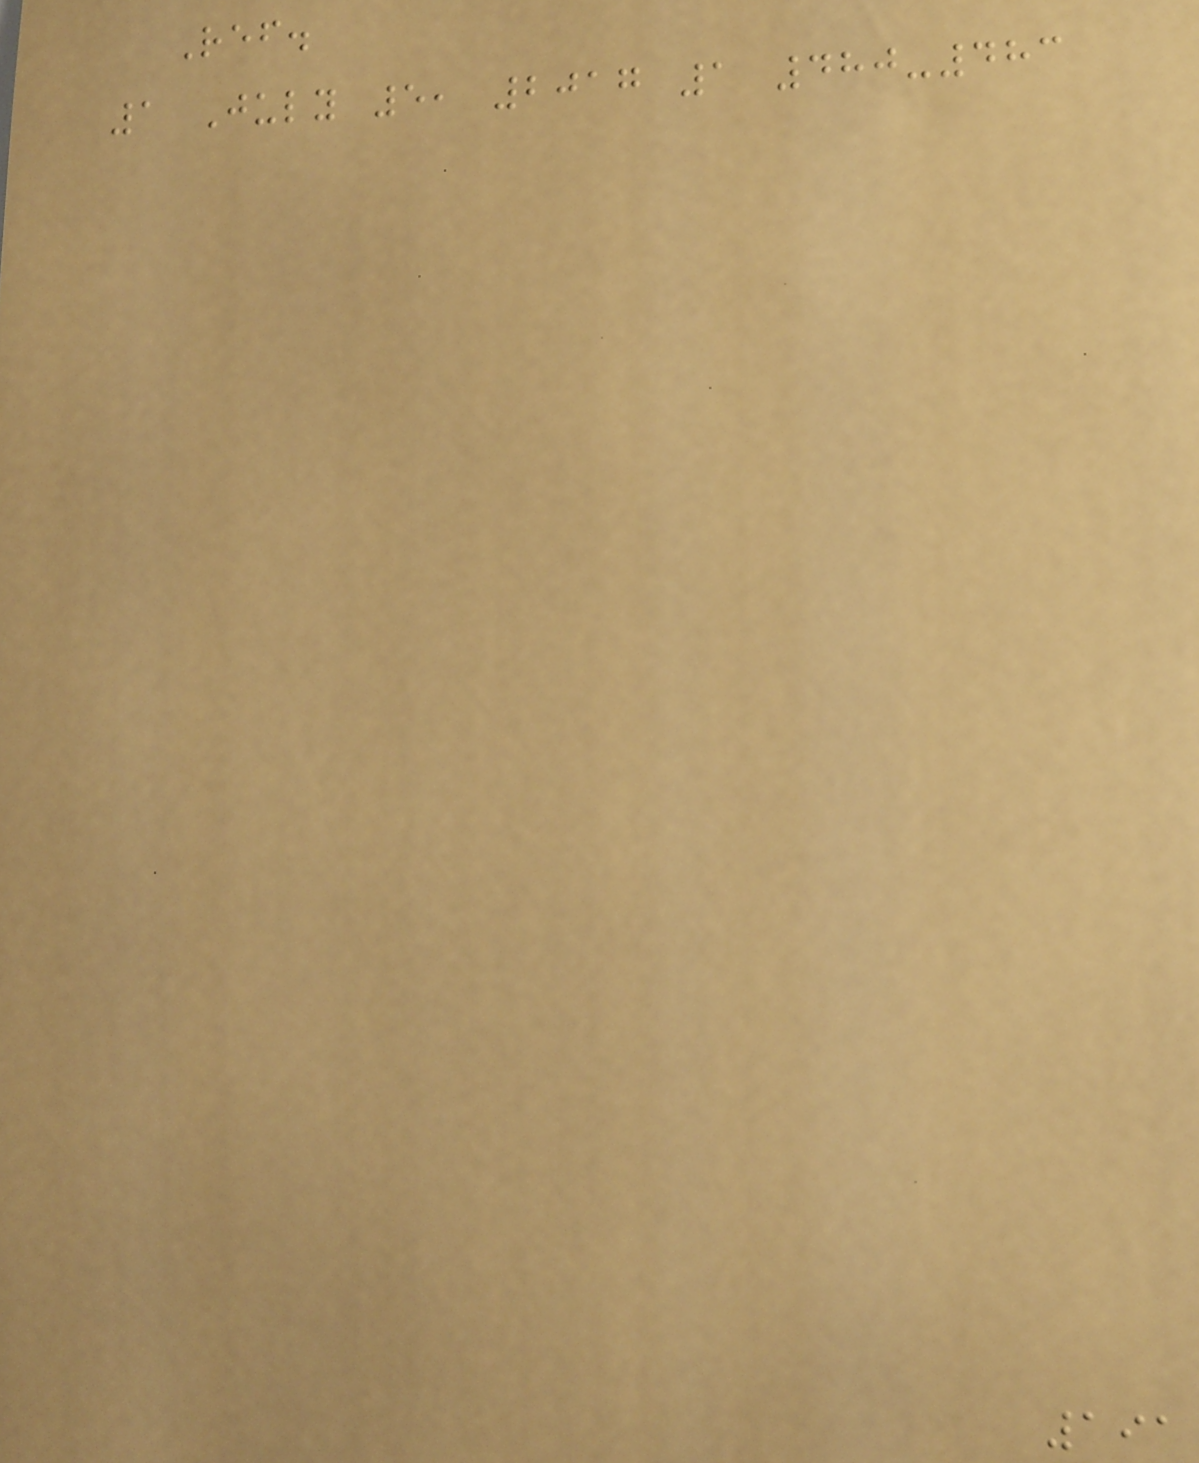Ref.
1 July 5, 2017 1 480-483
191
